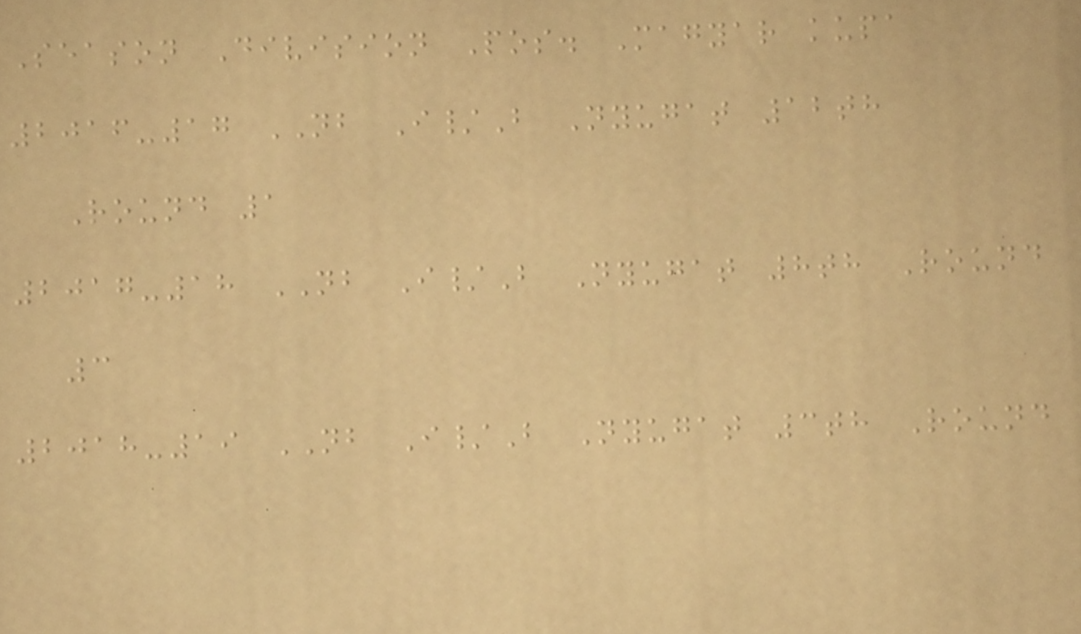Season Division Pos. Magyar kupa
2016-17 NB I/B Nyugat 12th
Round 1
2017-18 NB I/B Nyugat 8th Round
3
2018-19 NB I/B Nyugat 3th Round
